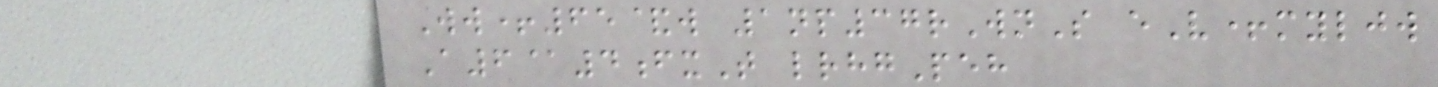Ww+65&w 1np37rWnS eV+myljw
A6@4fxT lrhgPeh
